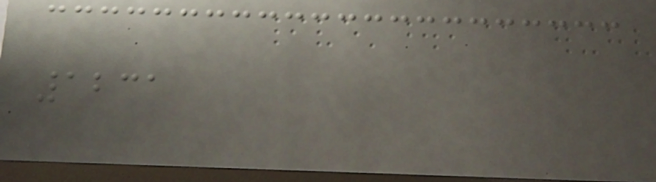1231
